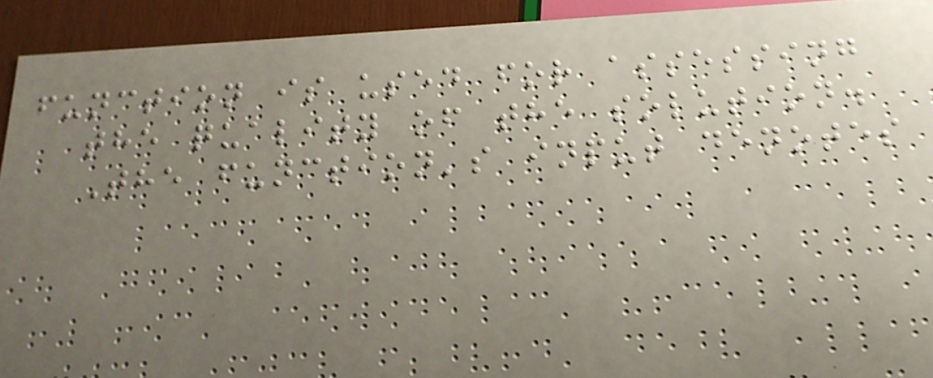function is used for assessing
the quality of the solution.
The function's input denotes
